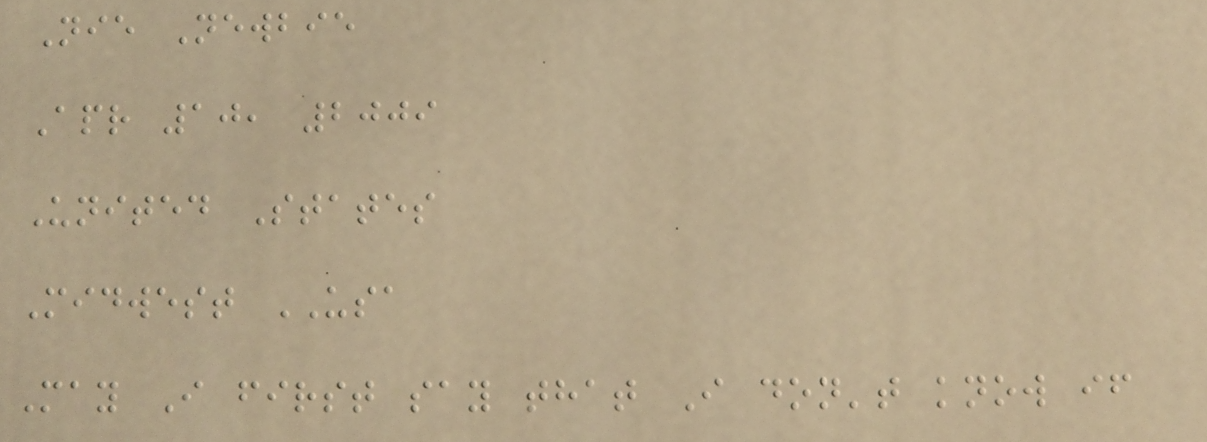Nie Newbie
Apr 10, 2009
United States
Midwest USA
May I first say that I don't know if
